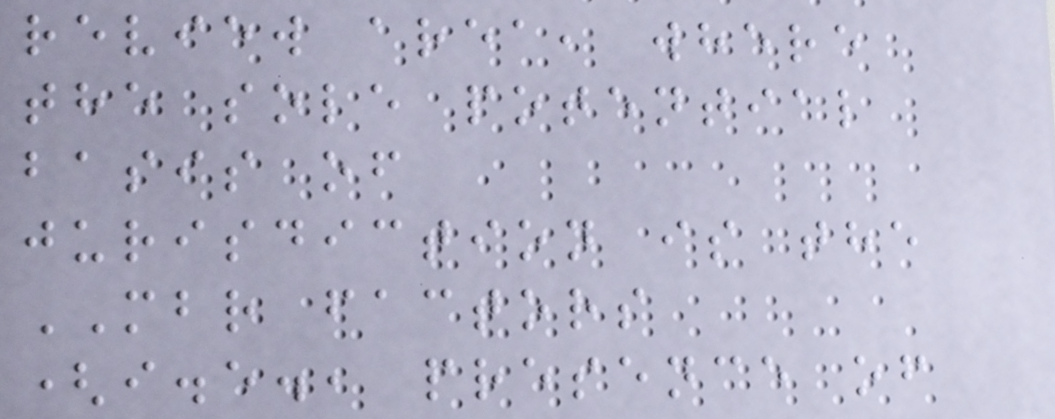review area, where
the sole potential
basis of
jurisdiction is the
MBR factors
(i.e., presence of
